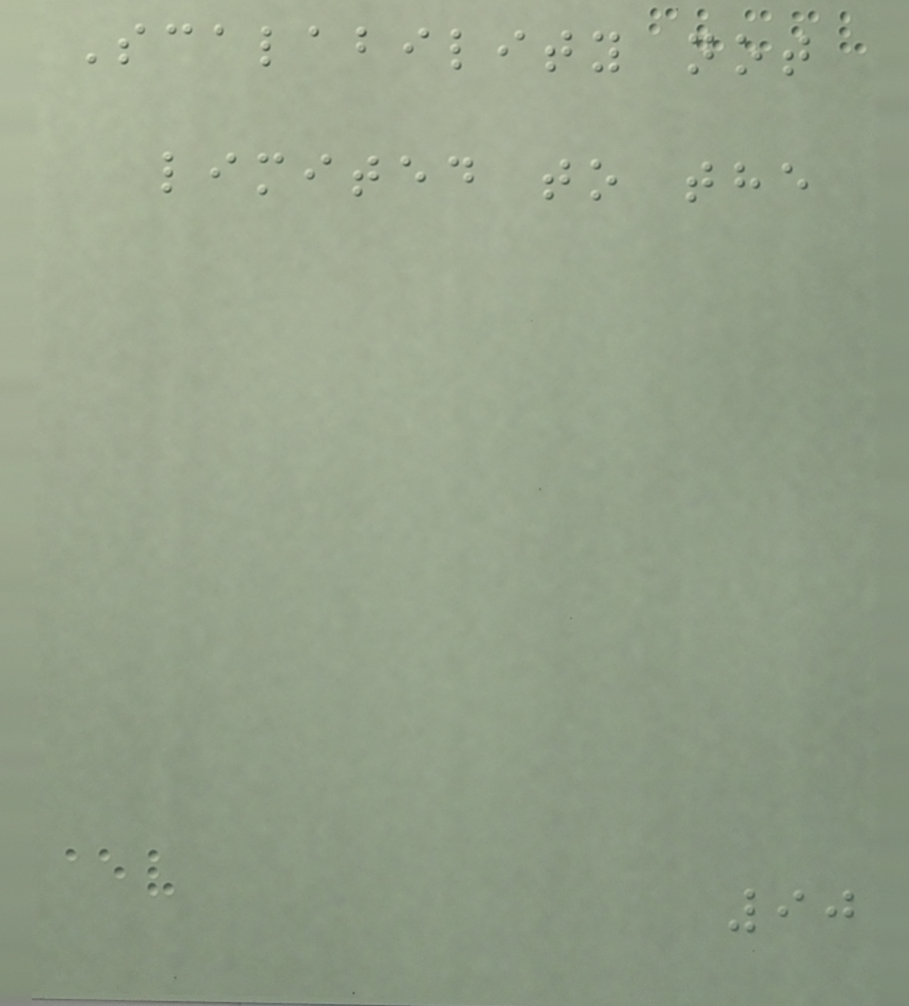Scalability not
limited to the
90
